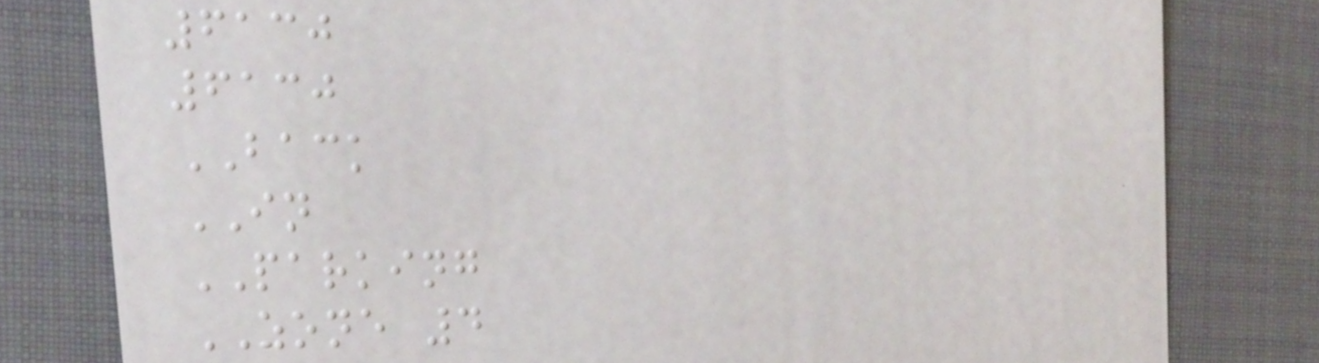6130
6130
BACK
IN
PARKING
ZONE 4
